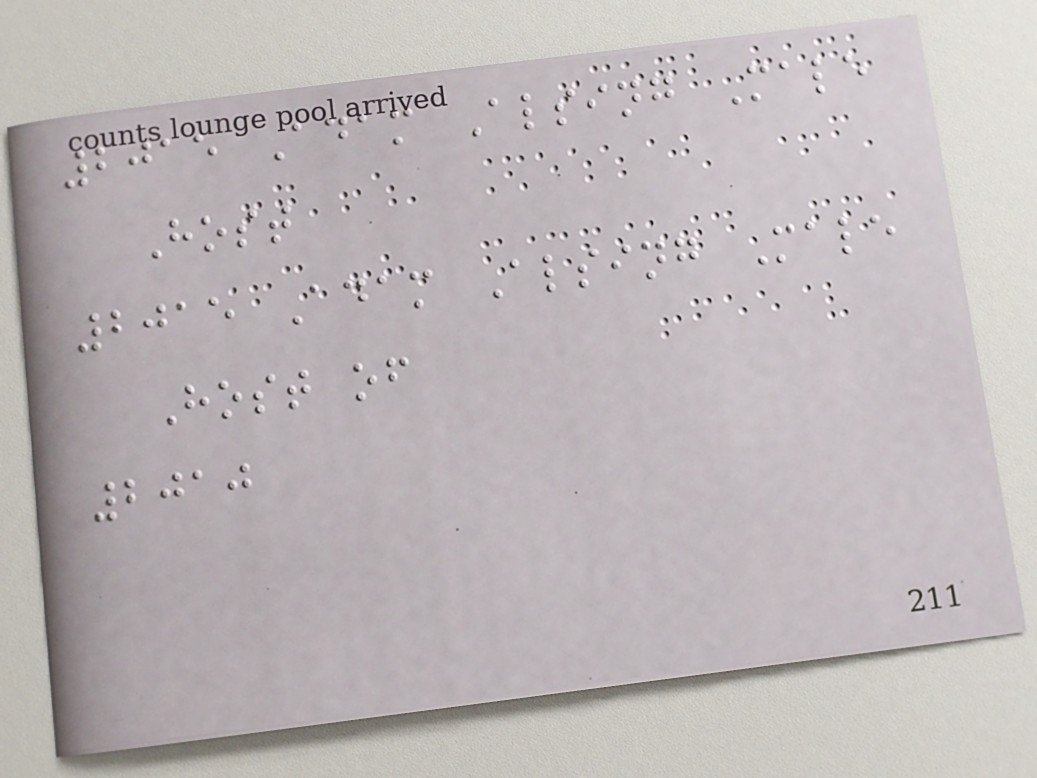2015 Adam Alsing Male
Host
2015 Adam Alsing Male
Host of
2010
